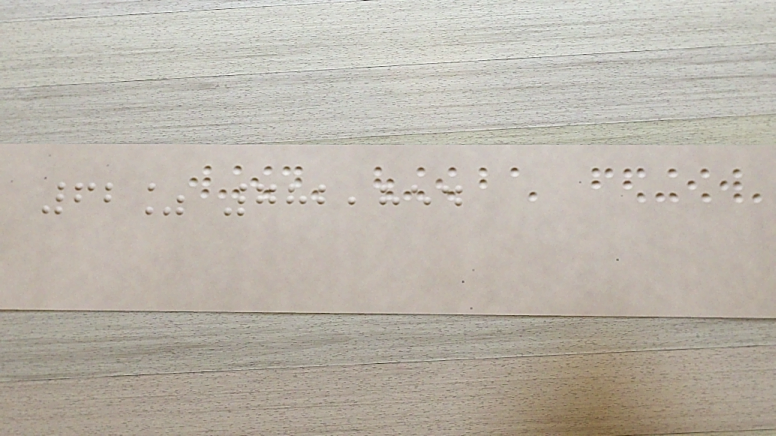62% 782,854
